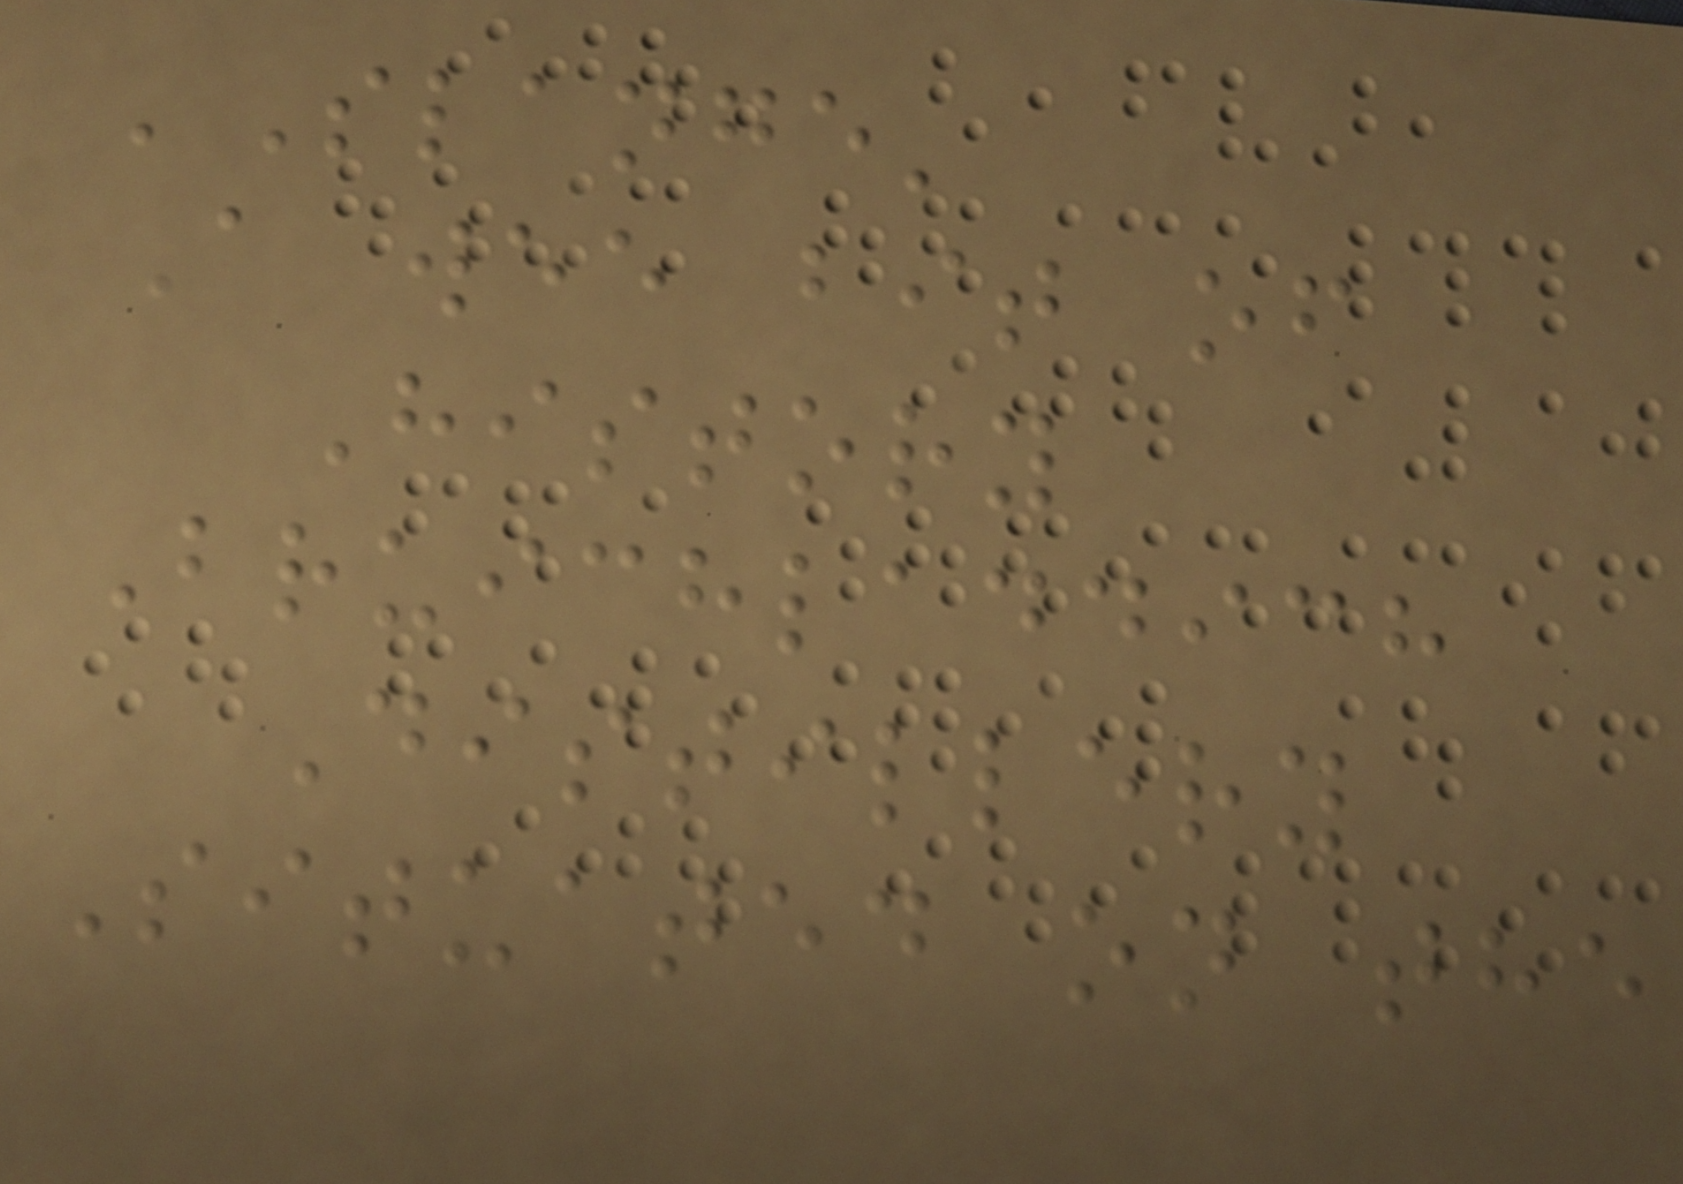'Slange'
A wee bit of
History
Bruichladdich
Distillery
Situated on the
